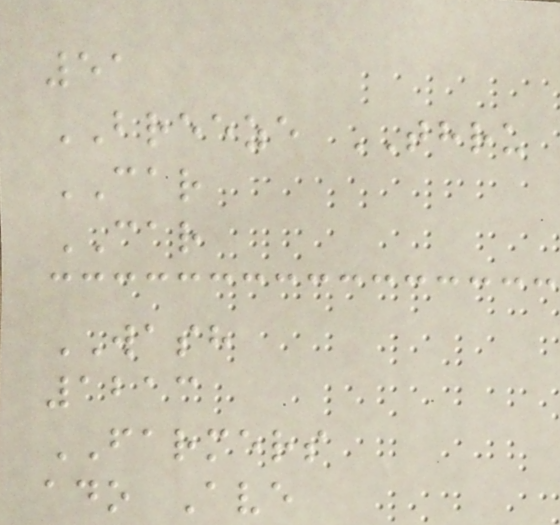51
BREEZE THRU
CAR
CAR
WASH
1213
FARMERS
ado Ave
